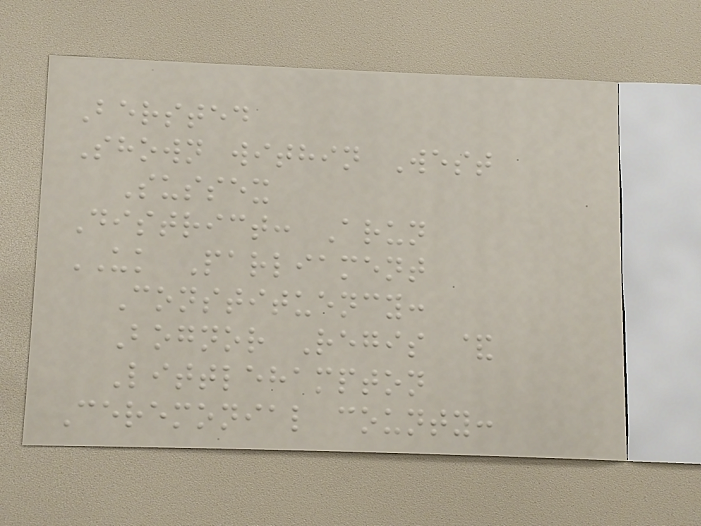Bersted
Shown within West
Sussex
District: Arun
UK Parliament
Constituency:
Bognor Regis &
Littlehampton
Ceremonial county:
